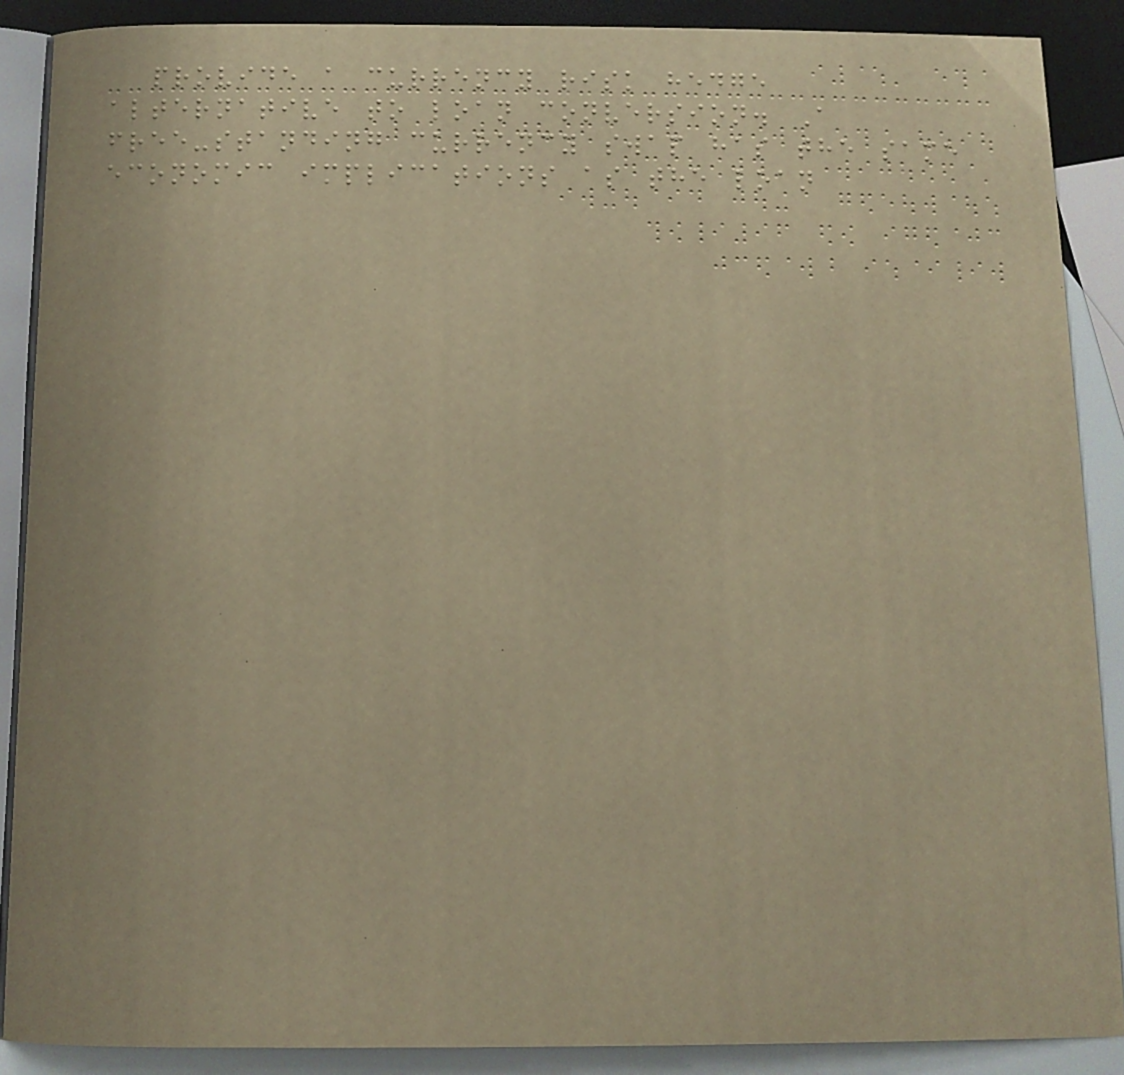provide a currency risk hedge
alternative to loan conversion. A
free-standing currency swap has the same
economic implications as the loan
